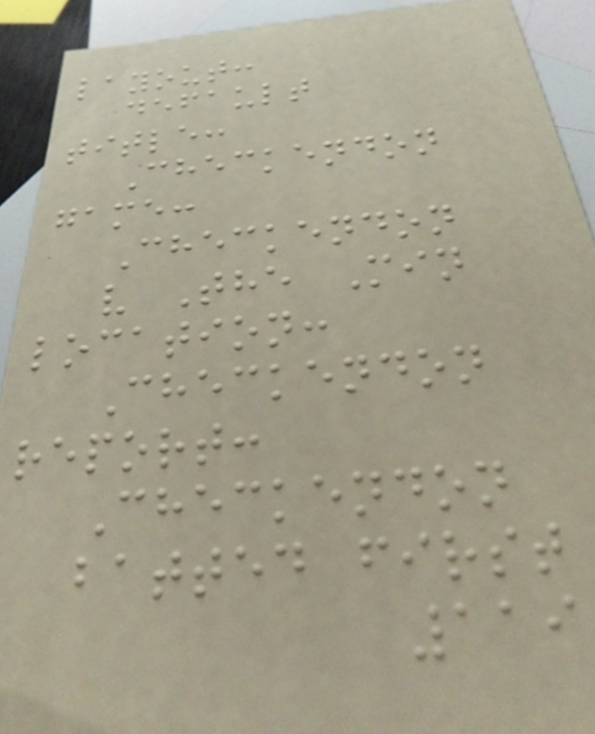layout:
default
title:
Checkendon
game:
Checkendon
v The Min
location:
Checkendon
report:
Checkendon
batted first
119
